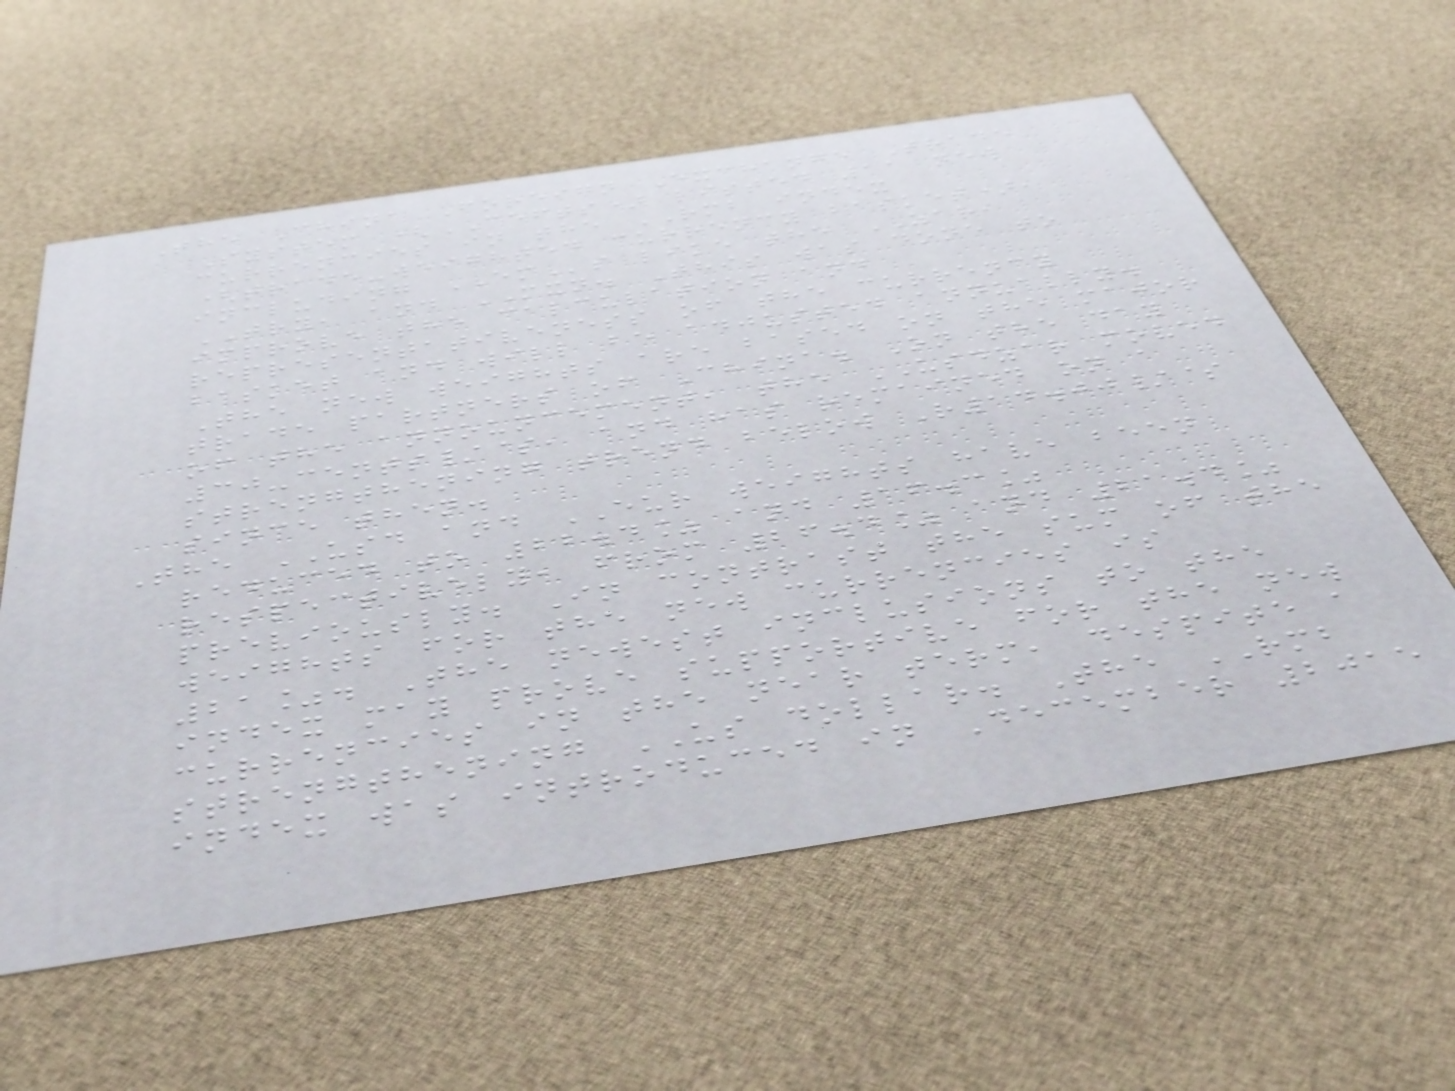The China Foreign Exchange Trade
System (CEFTS) listed 11 new
currencies in the RMB index
(trade-weighted currency basket),
including EMs like the ZAR,
TRY, and MXN. This was done to
improve the calculation and
representativeness of the currency
basket and will be adjusted annually.
The new weights are based on the major
trade partners of China. On the day
of the announcement, the USDZAR moved
30-cents/$, and has remained on a
strengthening trend below R14.00/$
since then.
The USD and EUR weights have been
reduced to 22.4% and 16.3%
respectively, from 26.4% and 21.4%
previously. In contrast the sum of the
weights for the new currencies is
21%. The newest inclusions to the
index may prove supportive for the new
currencies in the near term, despite a
strengthening US dollar. The RMB
index was introduced in December 2015
